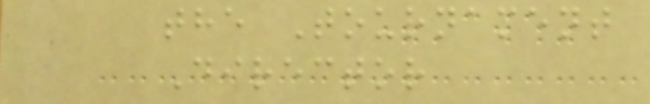the Tournament
Director
